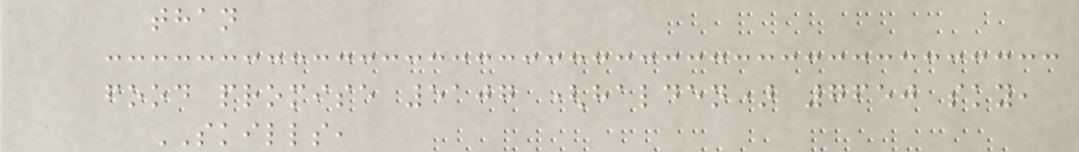than
food promise 5107 (halden) 7650 sky,
SKILLS,
